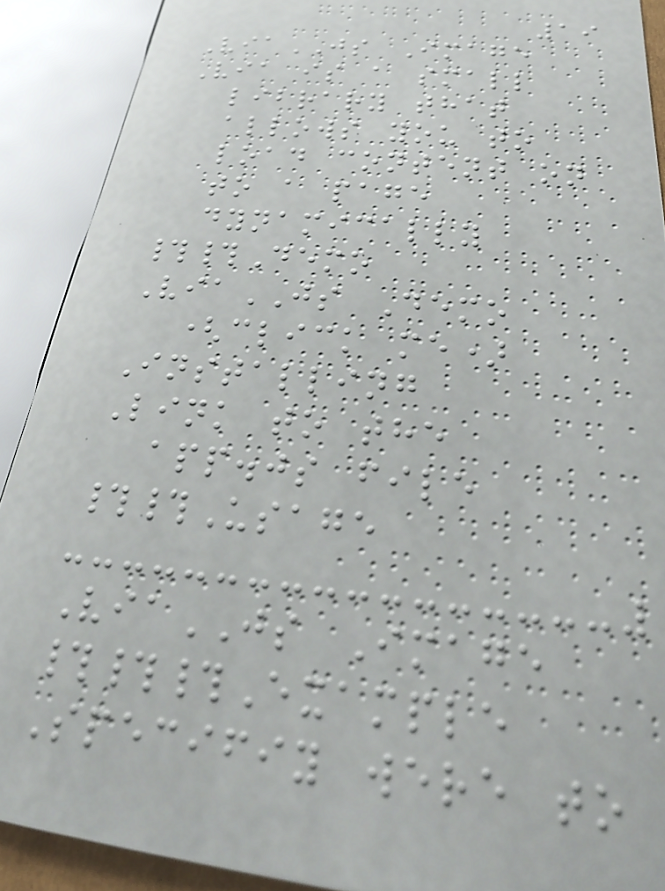19
ViaJS Image
Via is a small
library that
allows you to
load content on
to a page
dynamically
##Demo
ViaJS Demo
(click me)
Installing
Link to the
app.js file
##Usage
ViaJS Image
###Example
Specifiy were to
